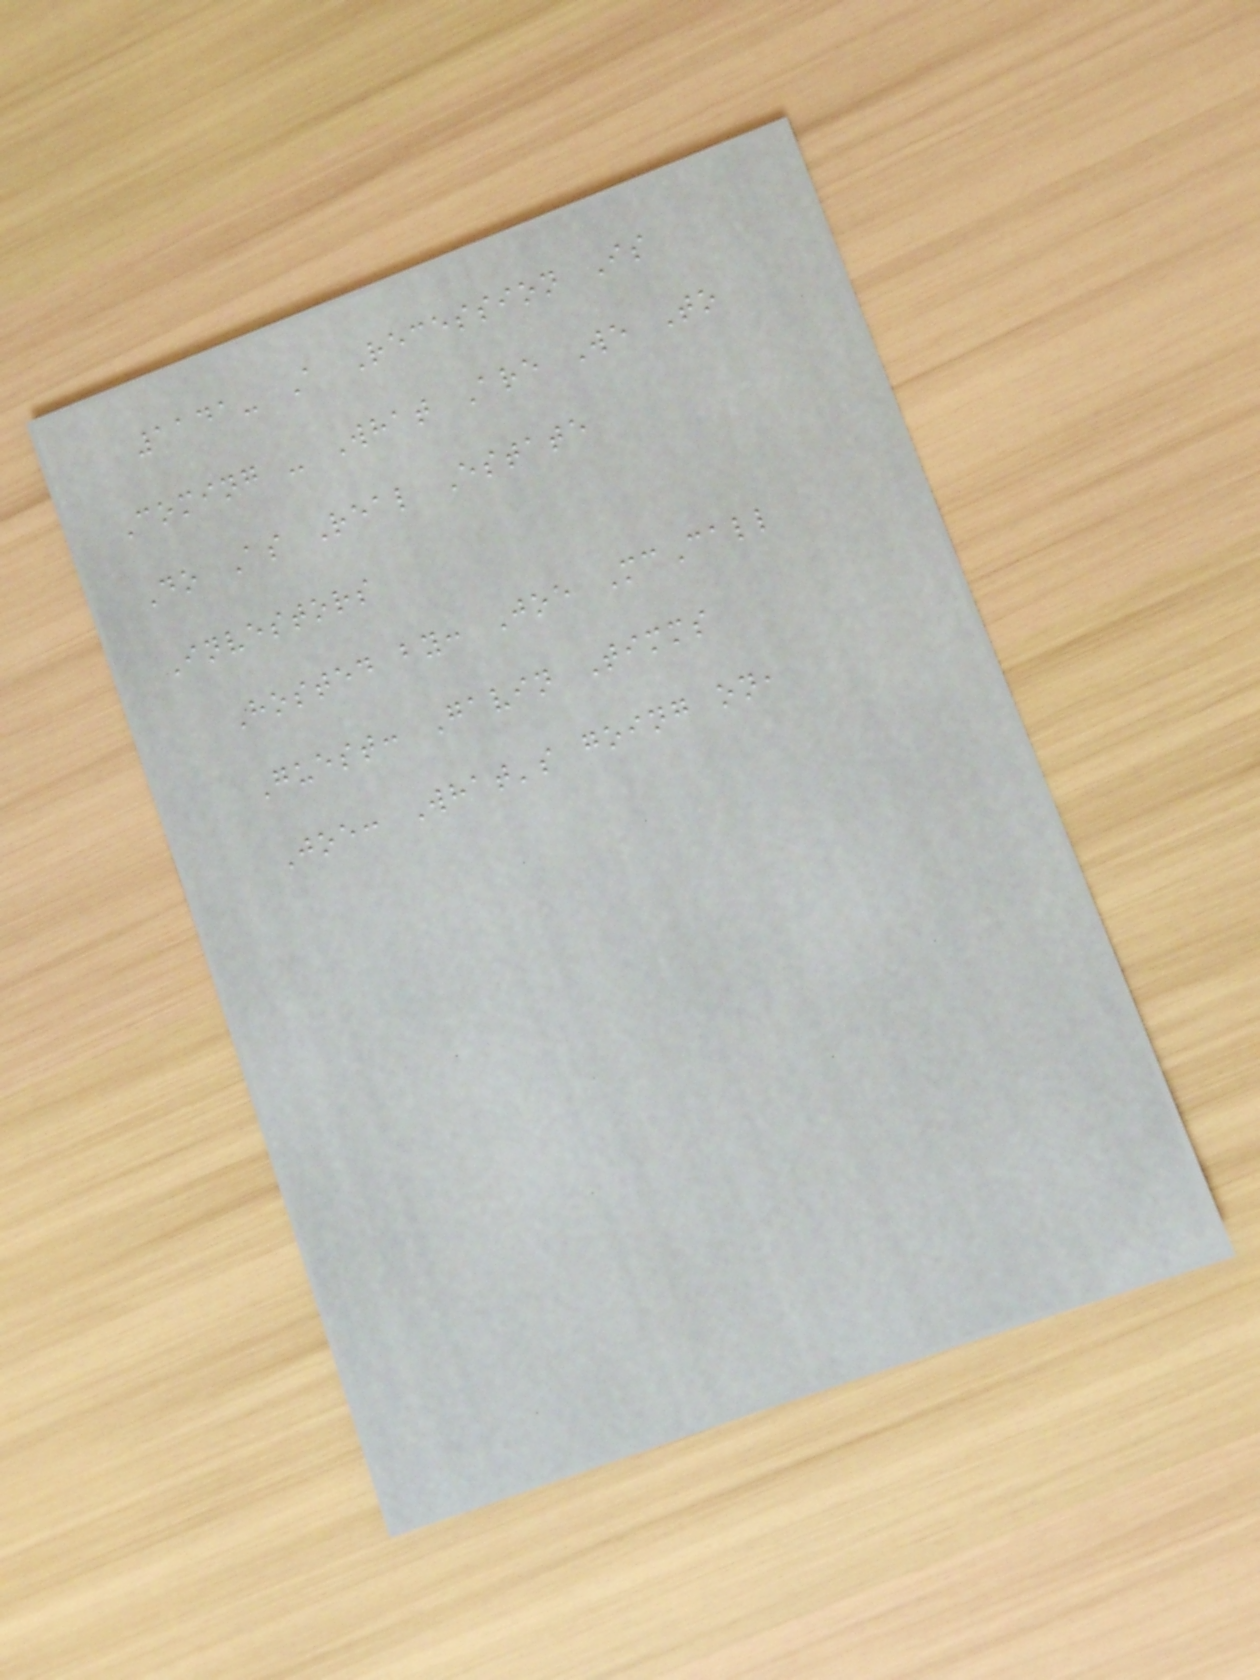1141- A Recession Is
Coming - What Are We To
Do As Real Estate
Investors
Hosted by: Joe McCall
Guest: Gavin Timms
Joe: What's going on,
